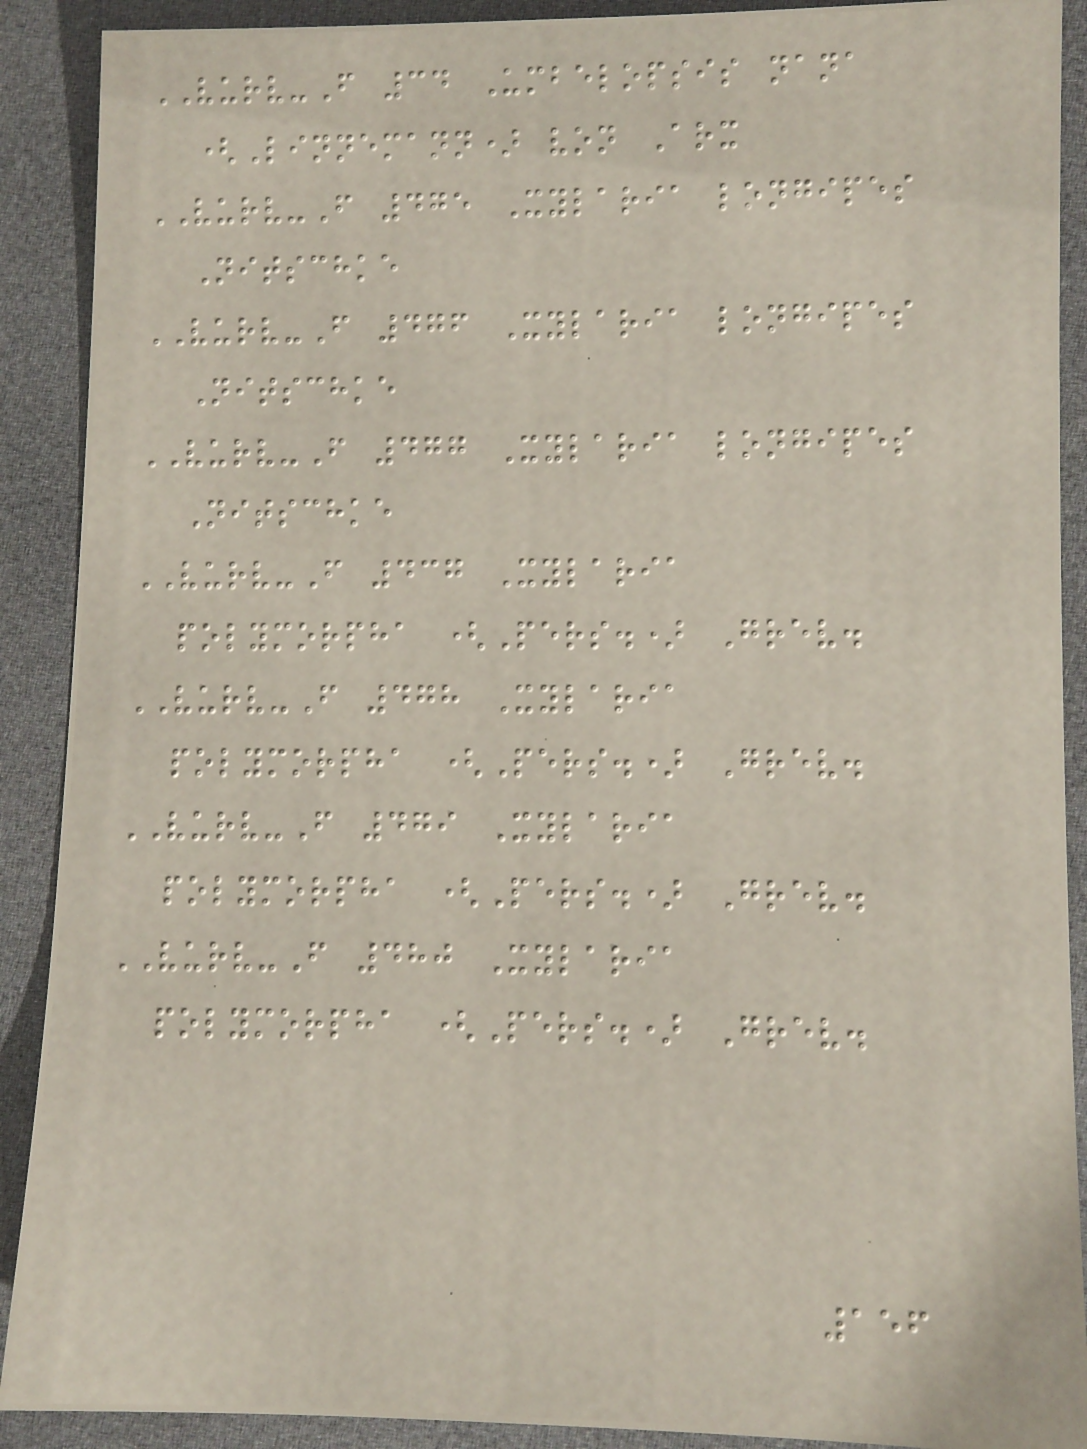VURV-F 34 Umbelopsis nana
(Linnemann) von Arx
VURV-F 475 Xylaria longipes
Nitschke
VURV-F 476 Xylaria longipes
Nitschke
VURV-F 477 Xylaria longipes
Nitschke
VURV-F 437 Xylaria
polymorpha (Pers.) Grev.
VURV-F 478 Xylaria
polymorpha (Pers.) Grev.
VURV-F 479 Xylaria
polymorpha (Pers.) Grev.
VURV-F 480 Xylaria
polymorpha (Pers.) Grev.
156
